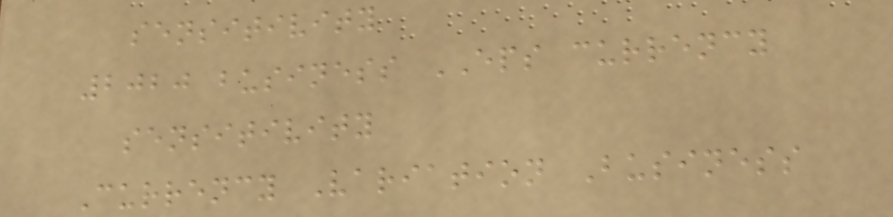sensitivity
2020 business EPS currency
sensitivity
Currency Variation Business
